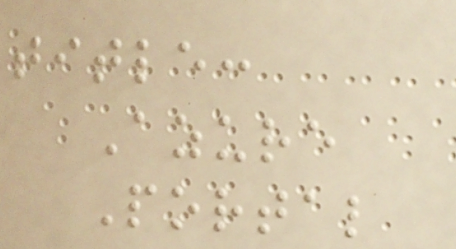title:
Azure
Portal
